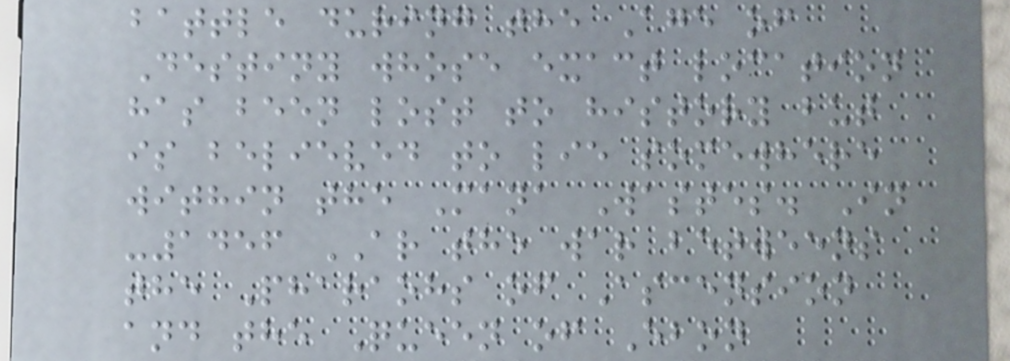battle during the Age of
Destiny whose exact location
has been lost to history but
is believed to lie somewhere
within the Mana Wastes. In
-1456 AR the war betweens
the Pharaohs of Ascension
and the Queen of Ebon
